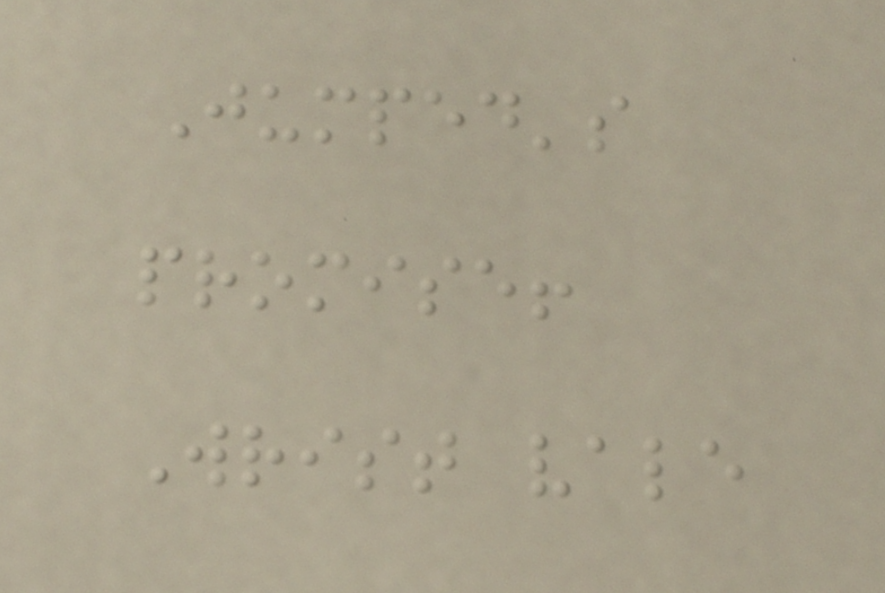Jumped's
promise!
Wrist vale
